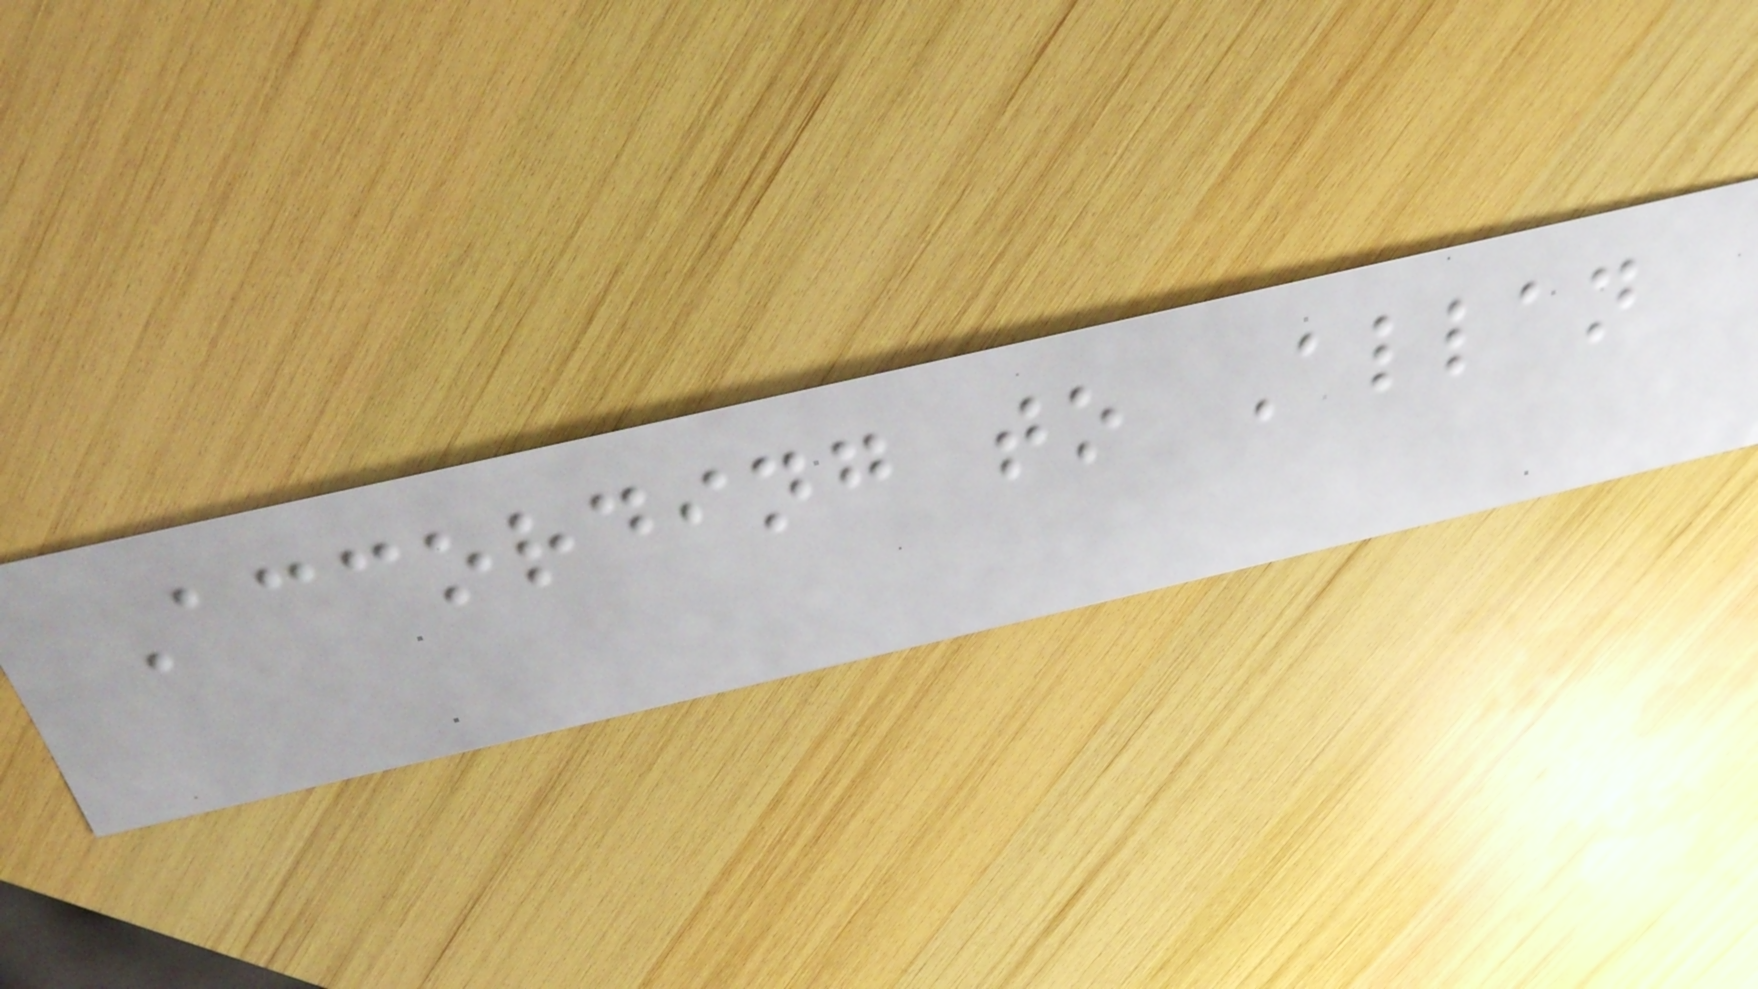According to Allan
